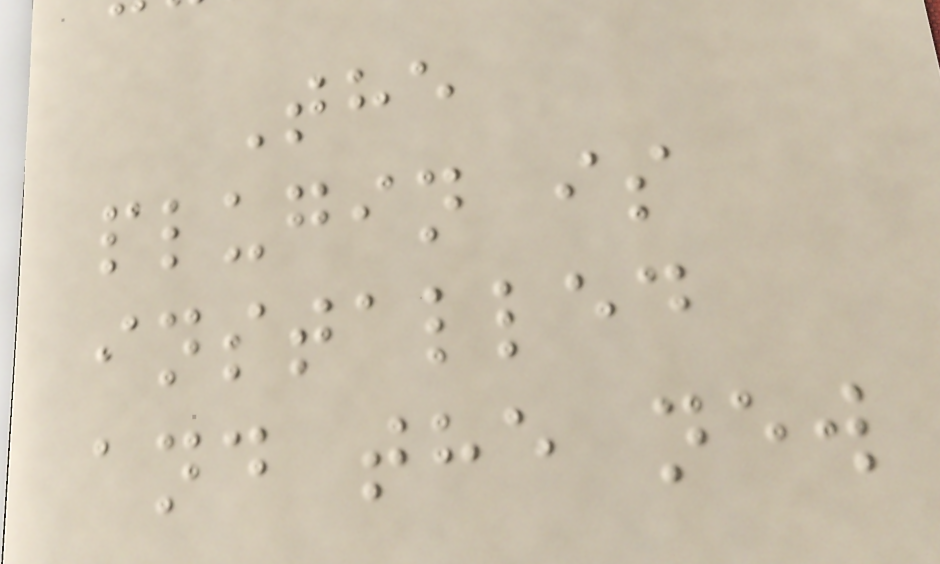The
plugin is
installed
and the new
